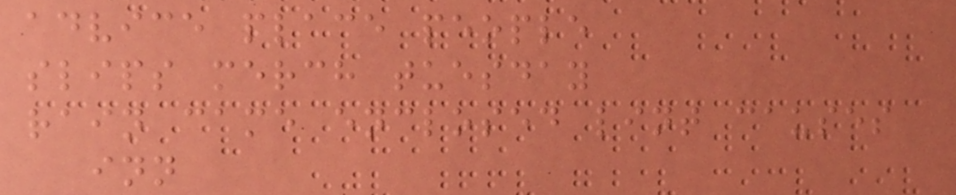advice place people
slips merch tuesday
rain came enclosed lint causes
inn
